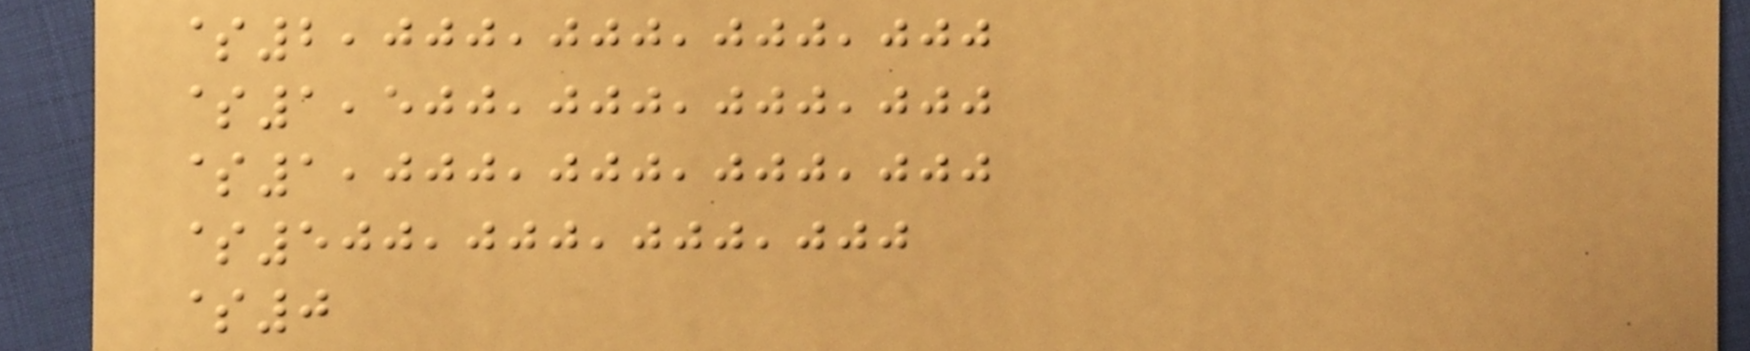$2,000,000,000,000
$1,500,000,000,000
$1,000,000,000,000
$500,000,000,000
$0
